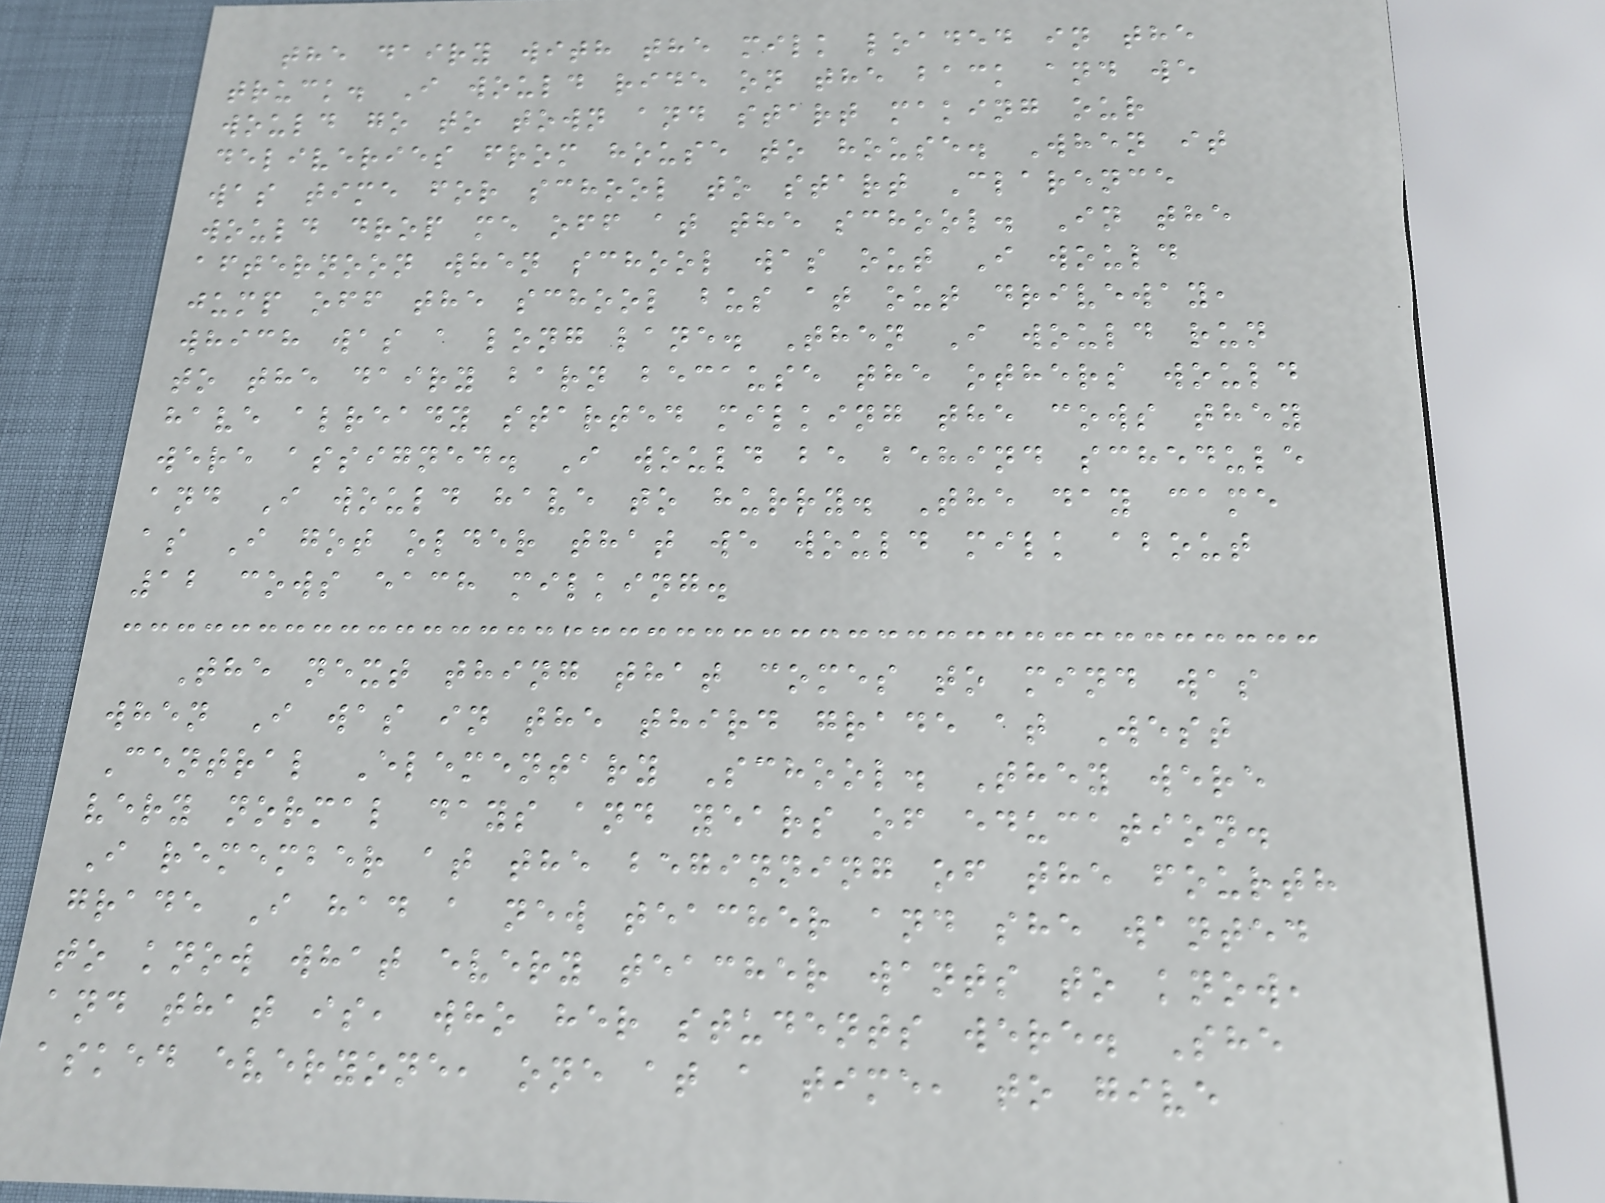the dairy with the milk loaded in the
truck. I would ride on the back and we
would go to town and start making our
deliveries from house to house. When it
was time for school to start Clarence
would drop me off at the school. In the
afternoon when school was out I would
jump off the school bus at out driveway,
which was a long lane. Then I would run
to the dairy barn because the others would
have already started milking the cows they
were assigned. I would be behind schedule
and I would have to hurry. The day came
as I got older that we would milk about
12 cows each milking.
The next thing that comes to mind was
when I was in the third grade at West
Central Elementary School. They were
very normal days and years of education.
I remember at the beginning of the fourth
grade I had a new teacher and she wanted
to know what every teacher wants to know,
and that is, who her students were. She
asked everyone, one at a time, to give
